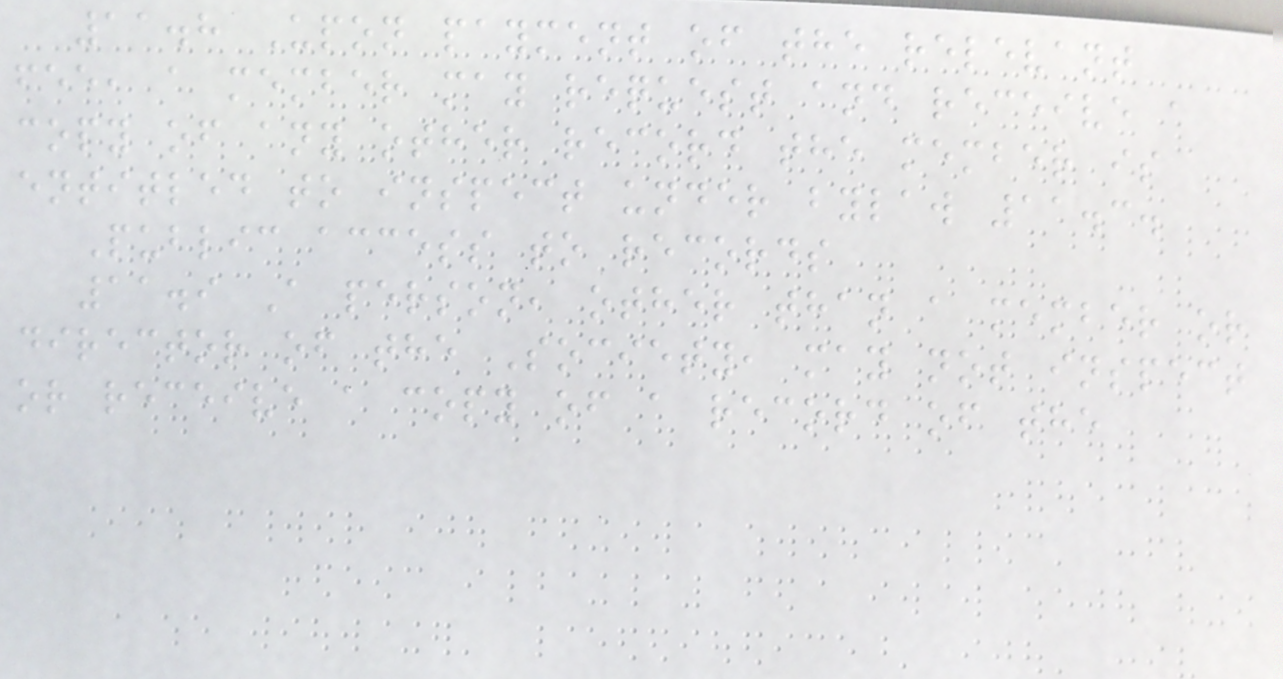11.8 Upon payment of the relevant
fee, a member may request and receive a
copy of any other record the member is
entitled to inspect under bylaw 11.3.
Public access to records
11.9 A person, other than a member or
director of the Society, may not inspect
or receive a copy of a record of the
